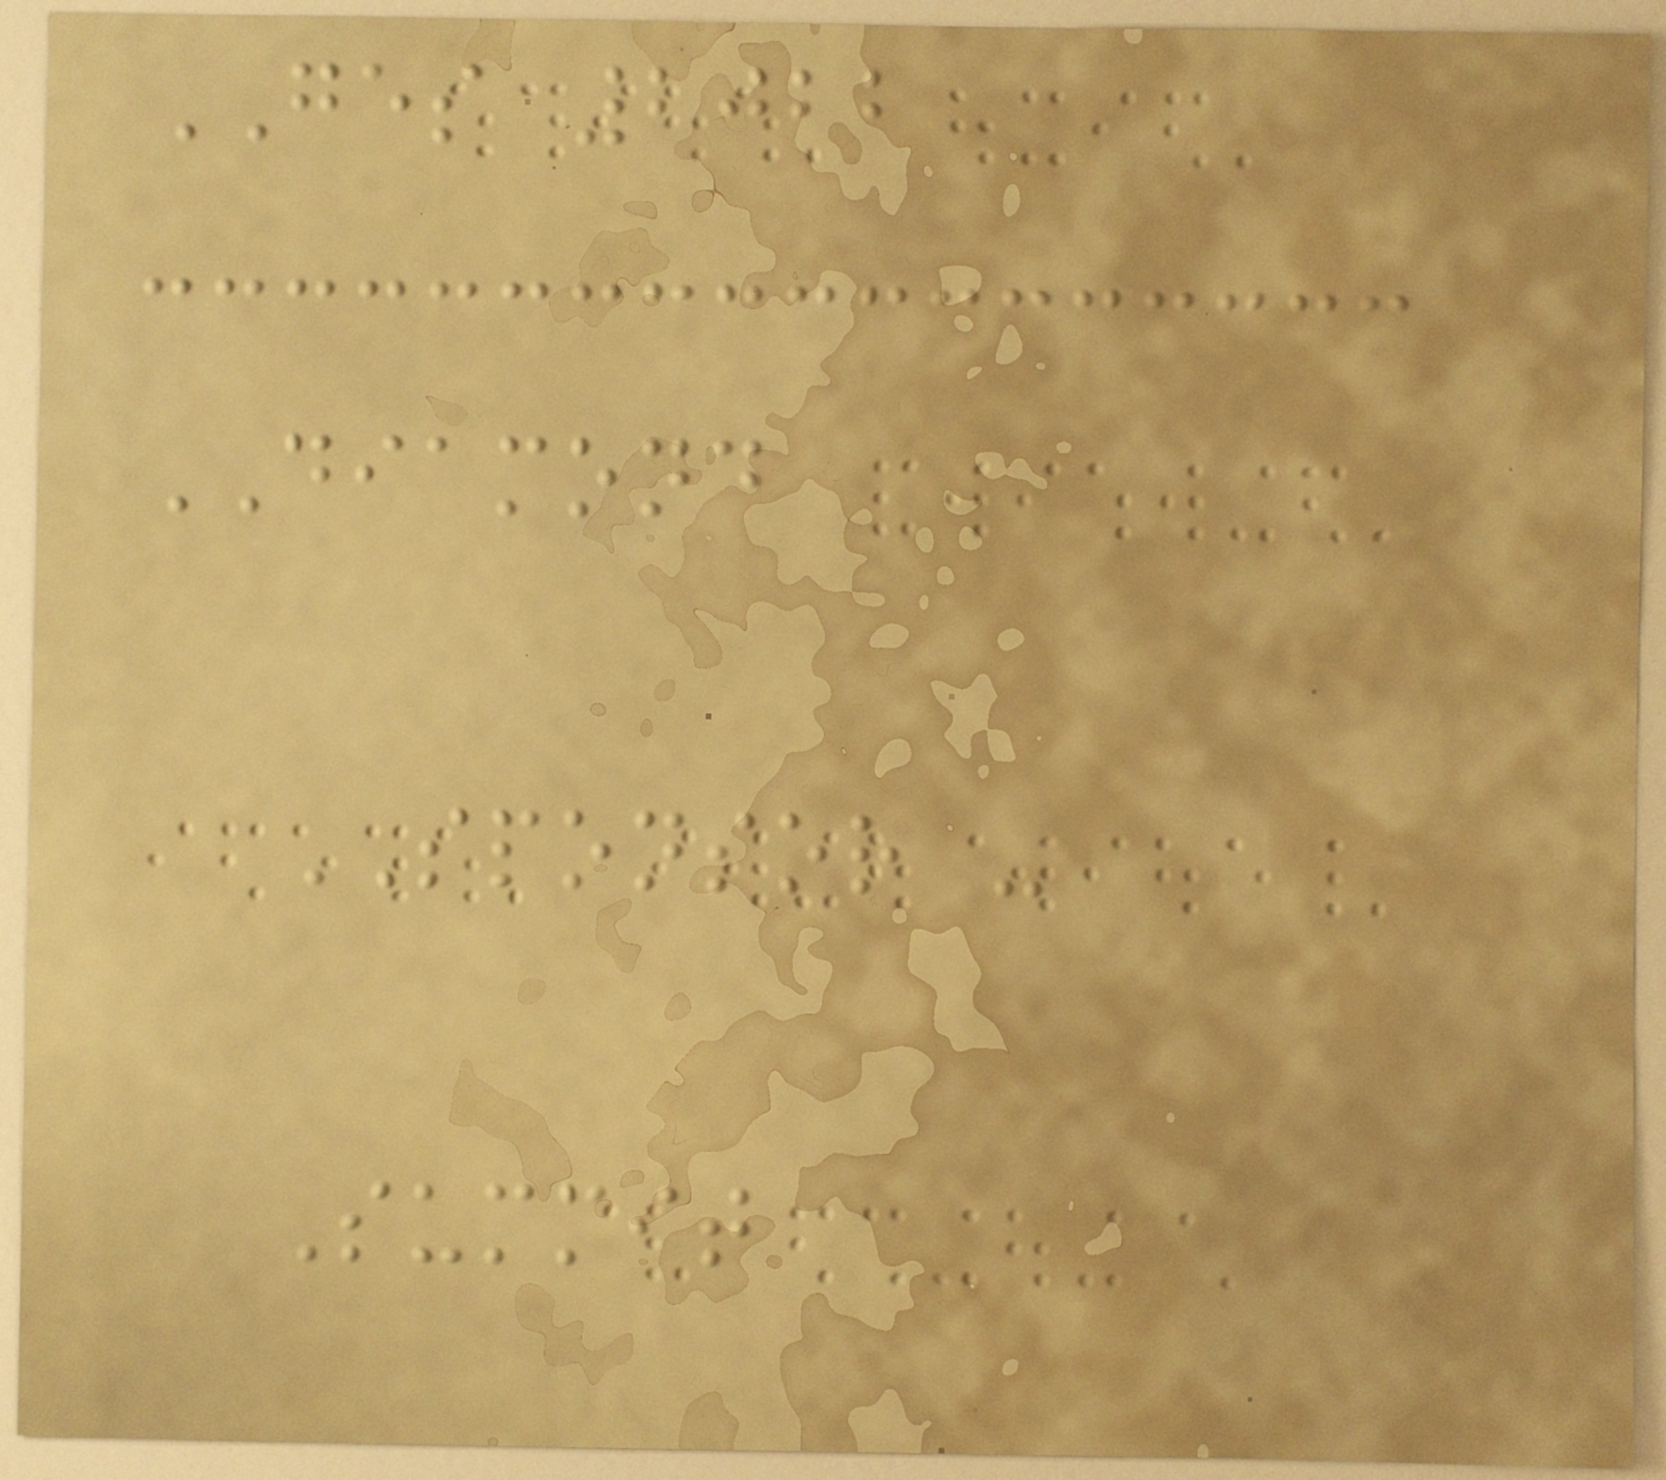GES 2022
DIAMOND
SPONSOR -
Summit
